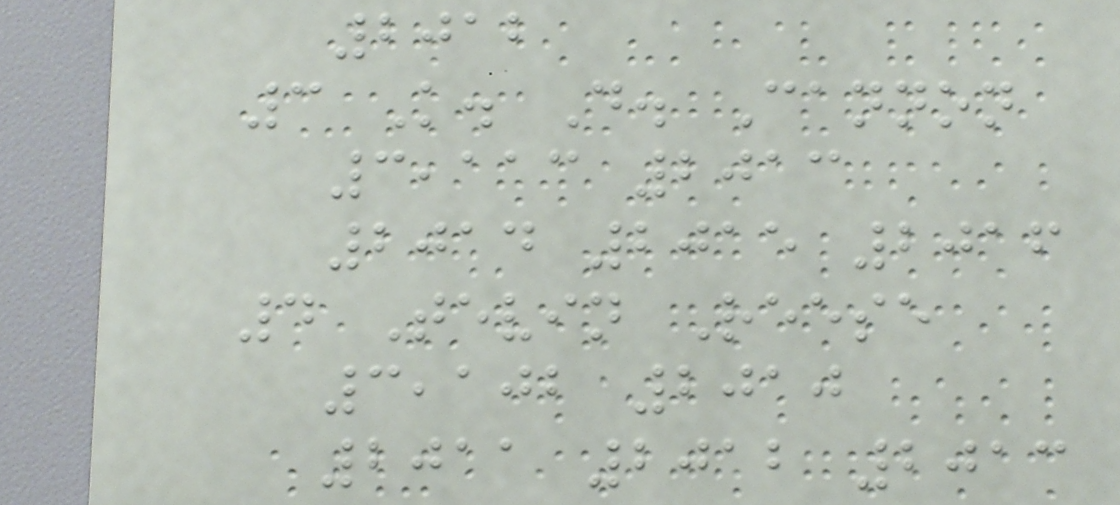2012
3 K. D. Cannon
3,113 2013
2014 2015 2016
4 Tevin Reese
3,102 2010
2011 2012 2013
